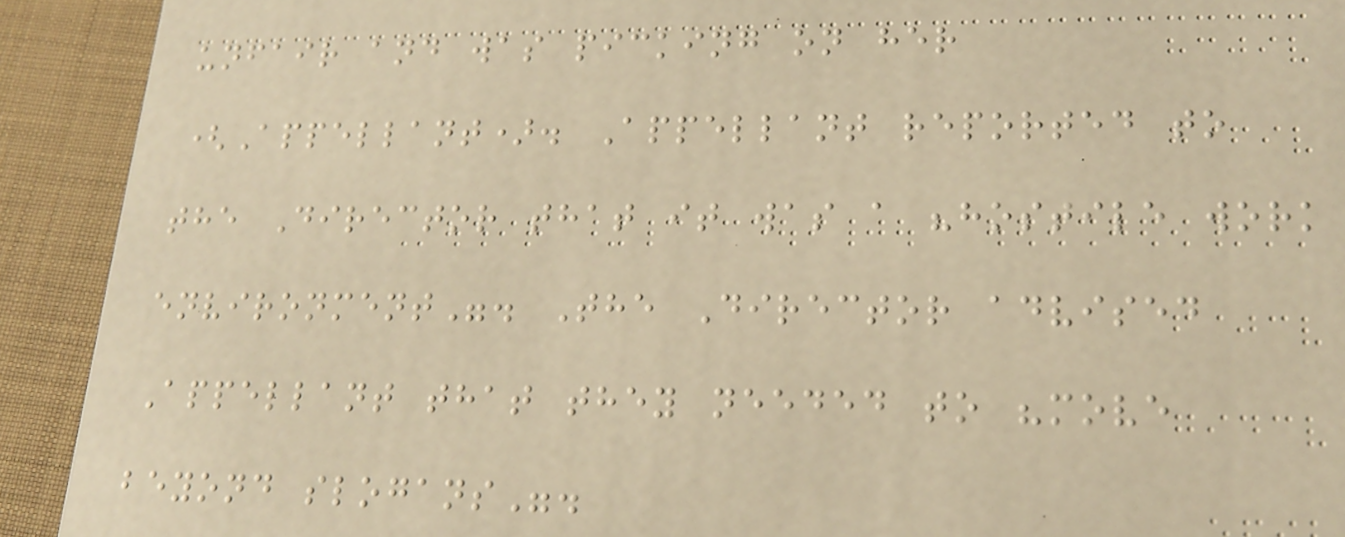unfair and was picking on her
(Appellant). Appellant reported to
the Director that it was a "hostile work
environment". The Director advised
Appellant that they needed to "move
beyond slogans".
